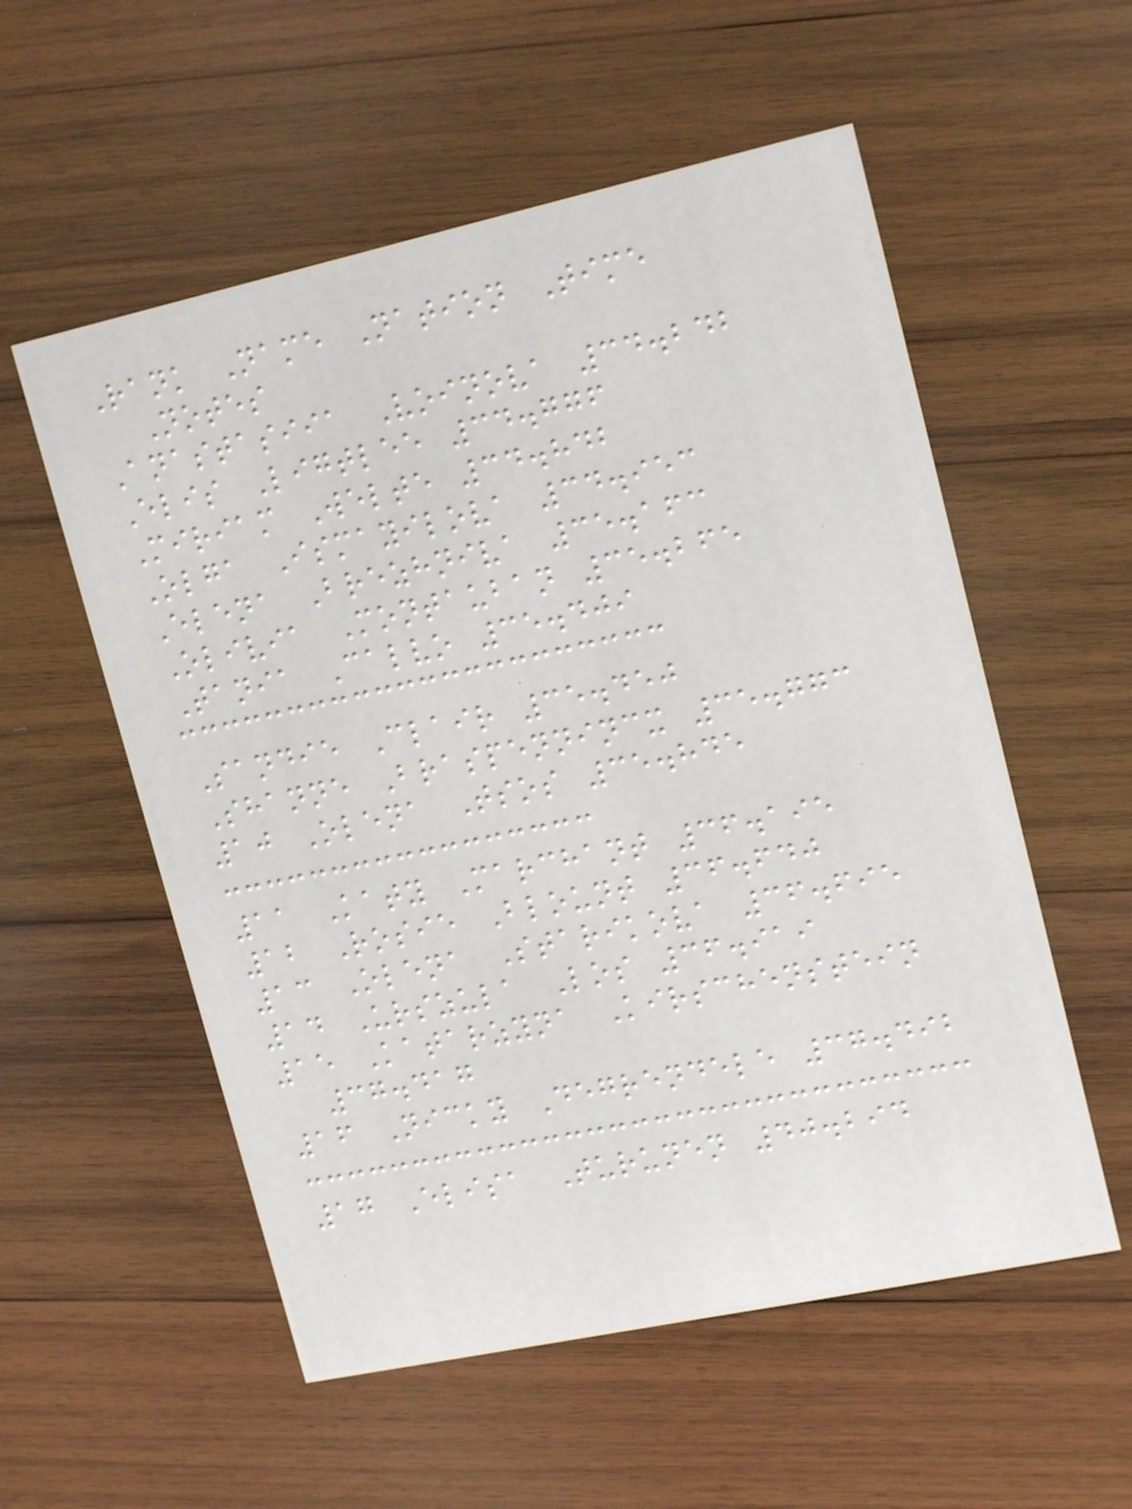Rank Name Nation Time
Notes
Anastasiia Voinova 34.242
Elis Ligtlee 34.776
Miriam Welte 34.842
Olga Ismayilova 34.953
Elena Brezhniva 35.163
Olivia Montauban 35.265
Tania Calvo 35.409
Sandie Clair 35.450
Shanne Braspennincx 35.773
10 Olena Tsos 35.845
11 Katy Marchant 36.195
12 Rosie Blount 36.640
13 Olena Starikova 36.695
14 Urszula Los 36.919
15 Katarzyna Kirschenstein
37.417
16 Nicky Degrendele 37.492
17 Elisa Turunen 40.294
